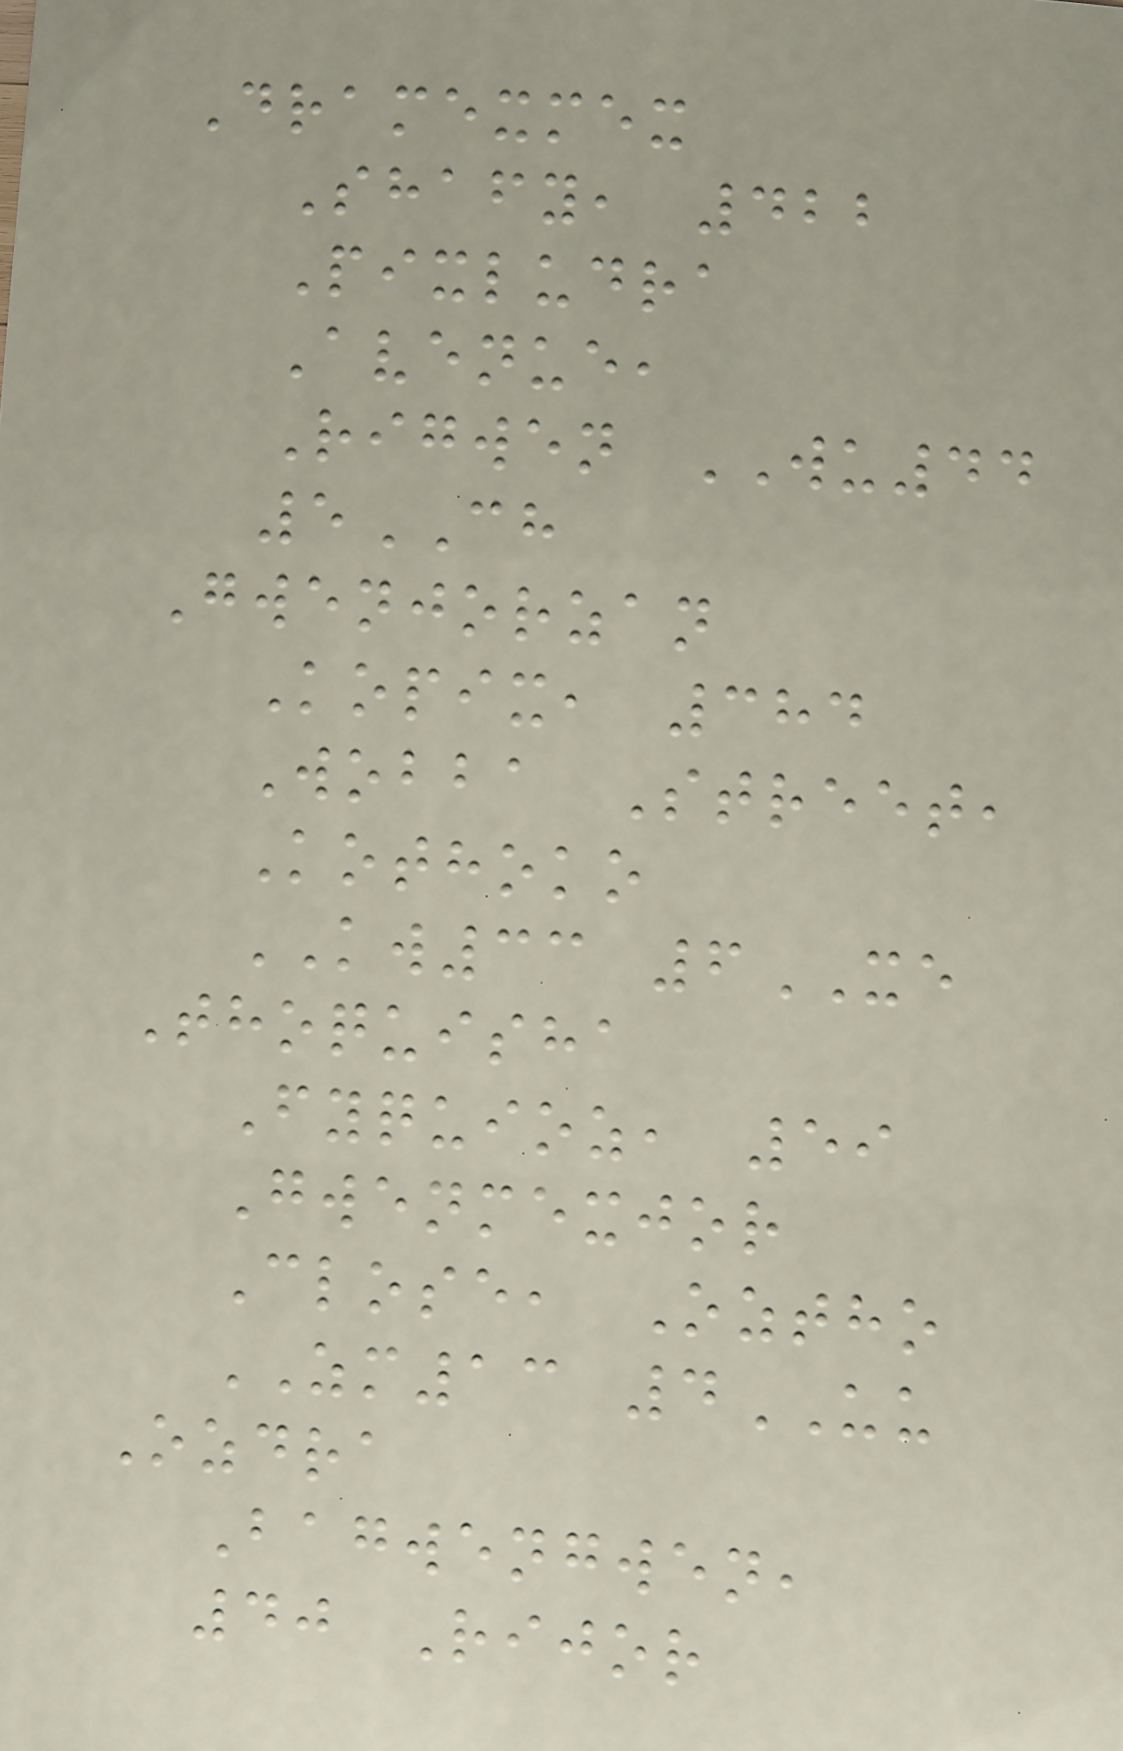Dramexmex
Shafy, 422
Pixludra
Avenue,
Rigwen WU44
5CH
Gwenjorzan
Kopix, 384
Wobba Street,
Kothoko
KW33 6XE
Thoquisha
Fyquioz, 59
Gwenmexjor
Close, Oztho
ZM13 4UU
Ozdra
Bagwengwen,
40 Rijor
